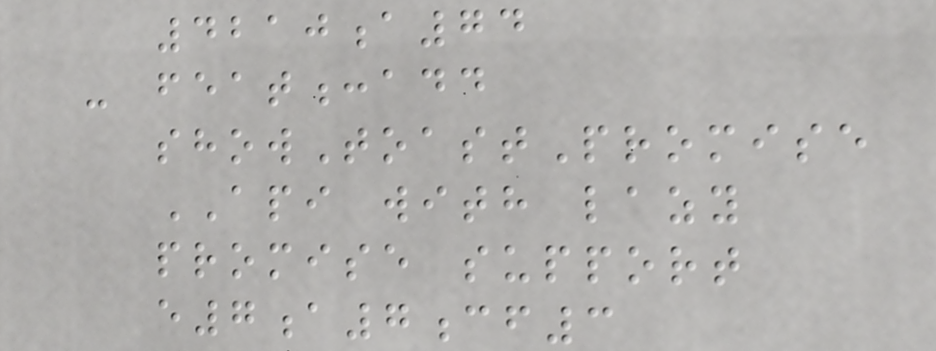4210a74
- feat:add
showToastPromise
API with lazy
promise support
e7a7cf3
